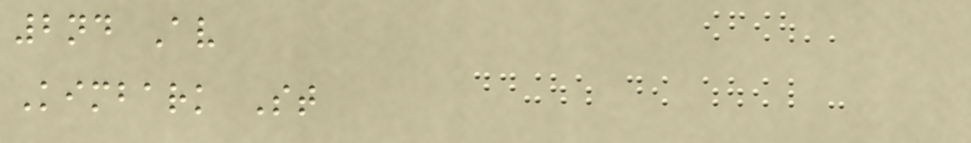2nd Av
Kimbark St
